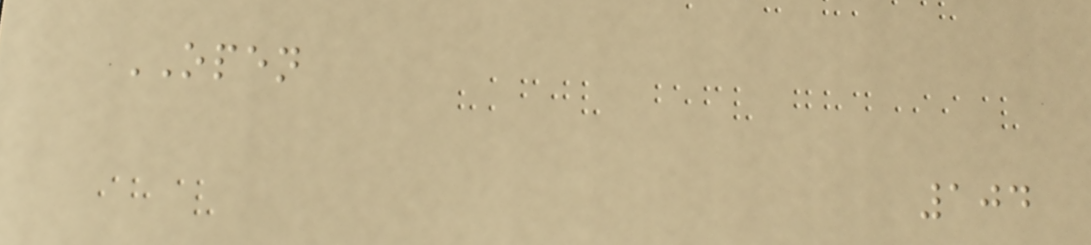OPEN
104
